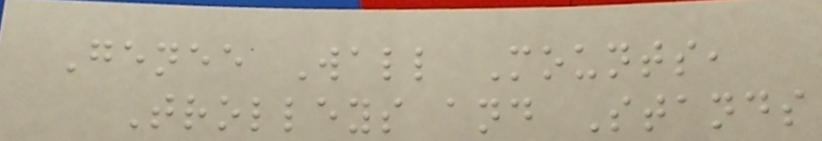Genee Wall Mounts,
Trolleys and Stands
